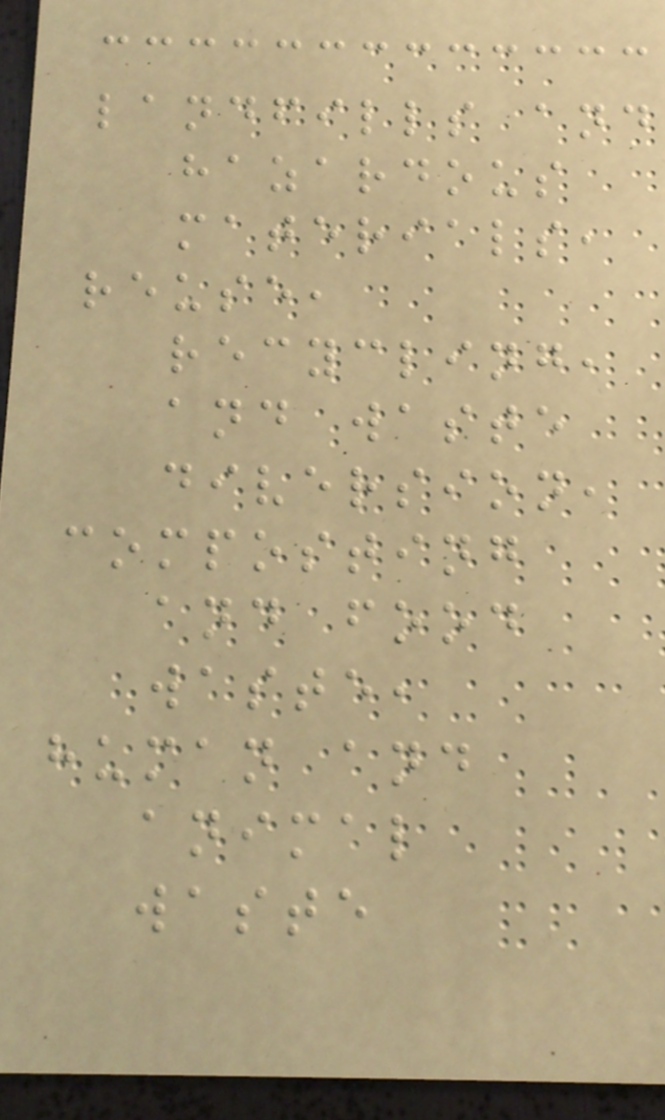landfills and
hazardous
materials,
reuse,
recycling,
and waste
diversion,
composting
and food
waste,
human and
animal
waste
